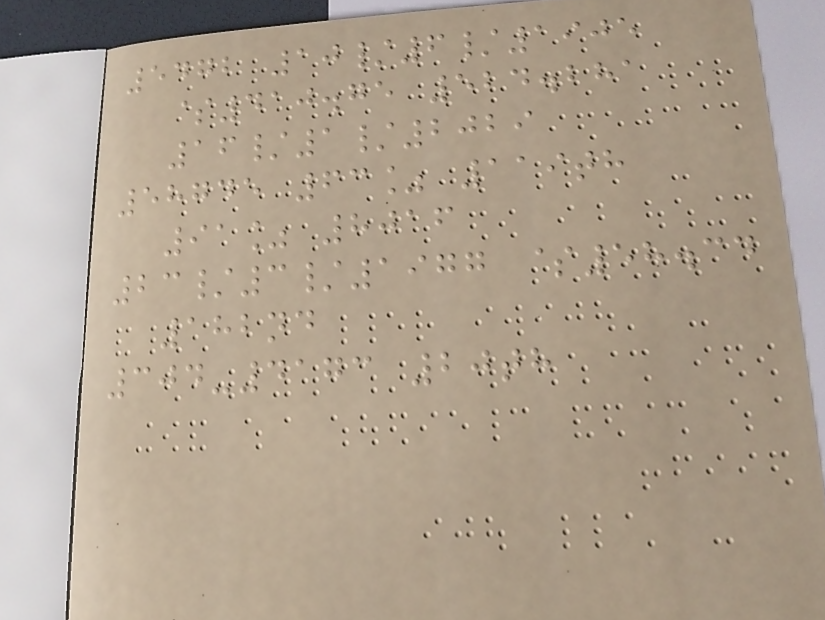5472 10/6/1905
$410.75 524.281
16/1/2029
58745 63% 119th
91% 8016
23/3/1977 $58.34
182nd
304-4173 20th
